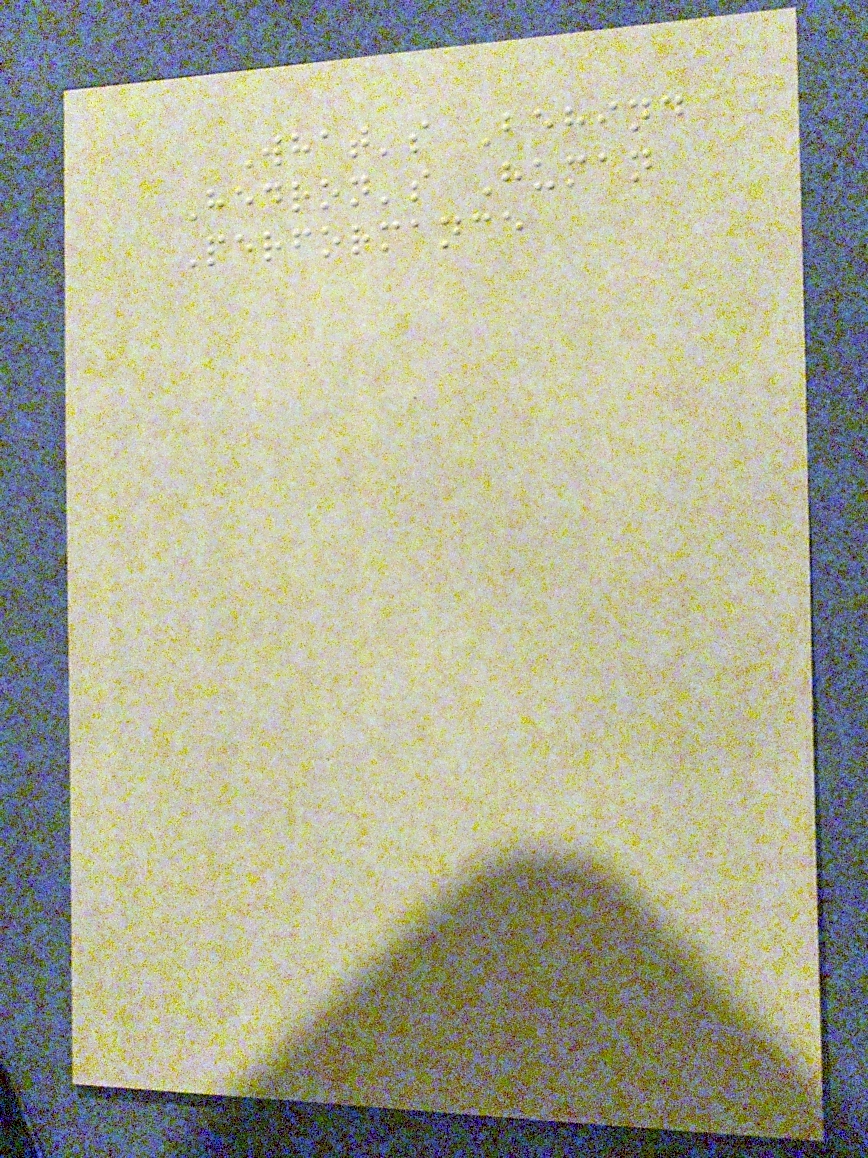What's Behind
Hedron's Human
Performance
